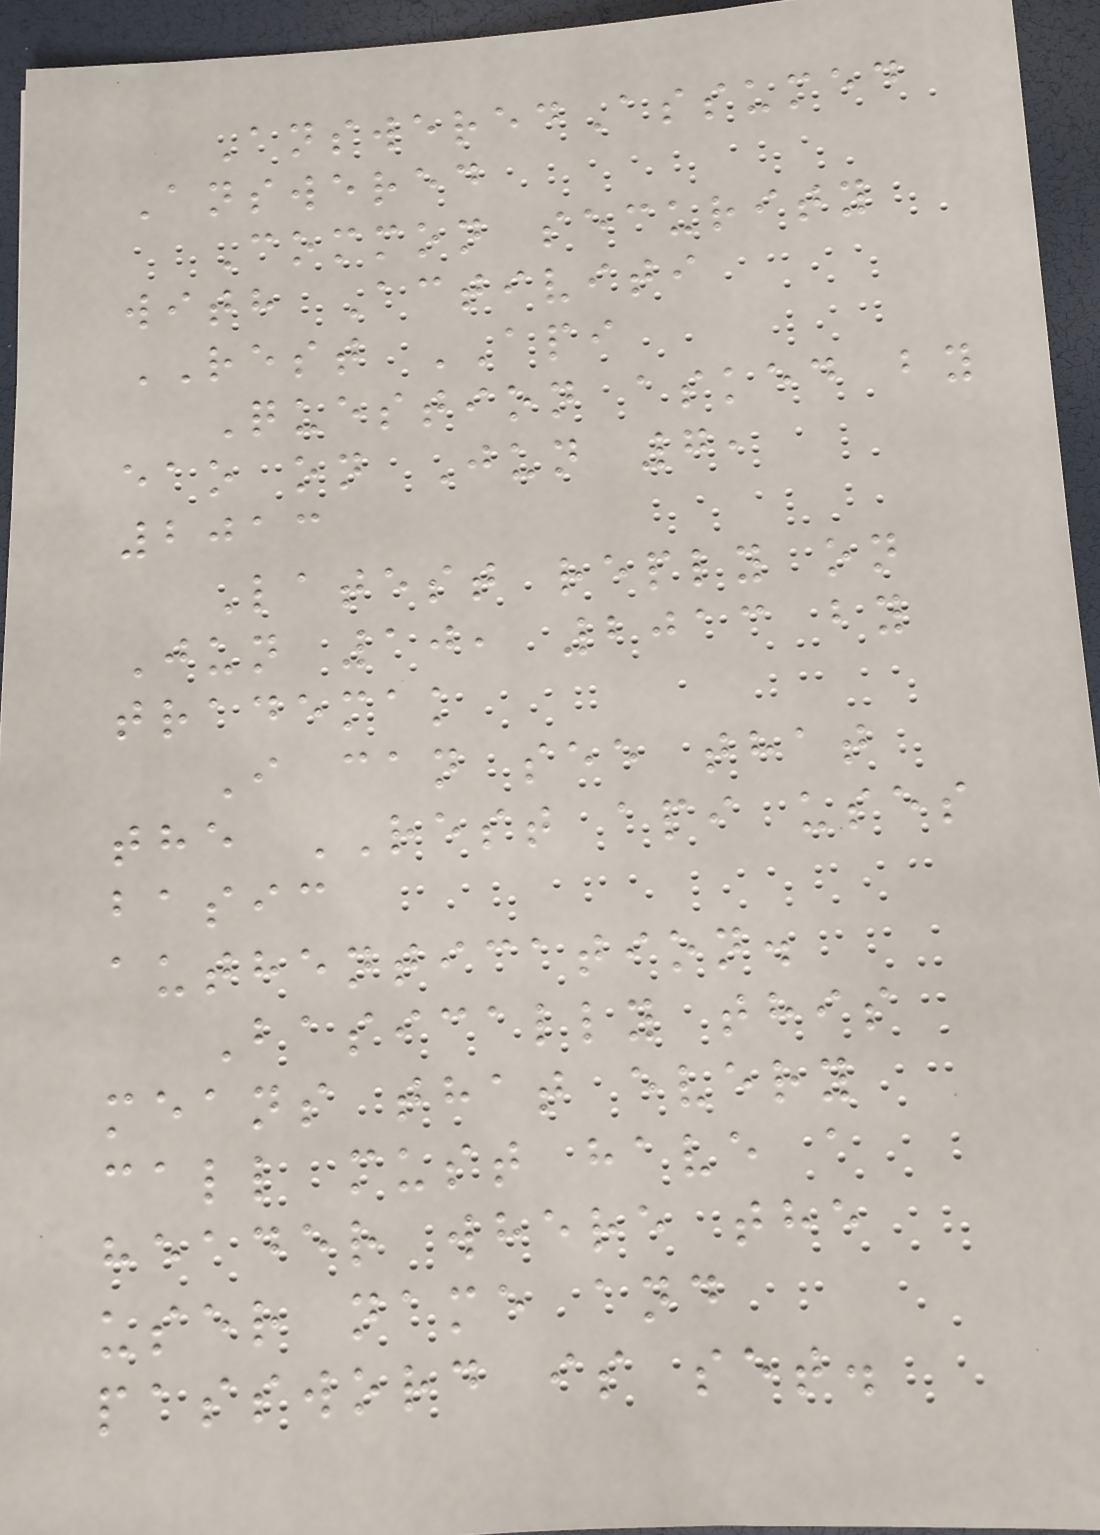AnsweredAssumed
Answered
Common security
with Activiti
REST API
Question asked by
eao on Jun 7,
2013
Latest reply on
Jun 10, 2013 by
trademak
I can see that
the REST api uses
basic
authentication.
Basically this
means that every
call must have a
header where the
user name and
password is set.
